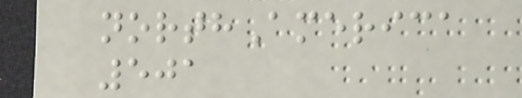northAmerica
501
